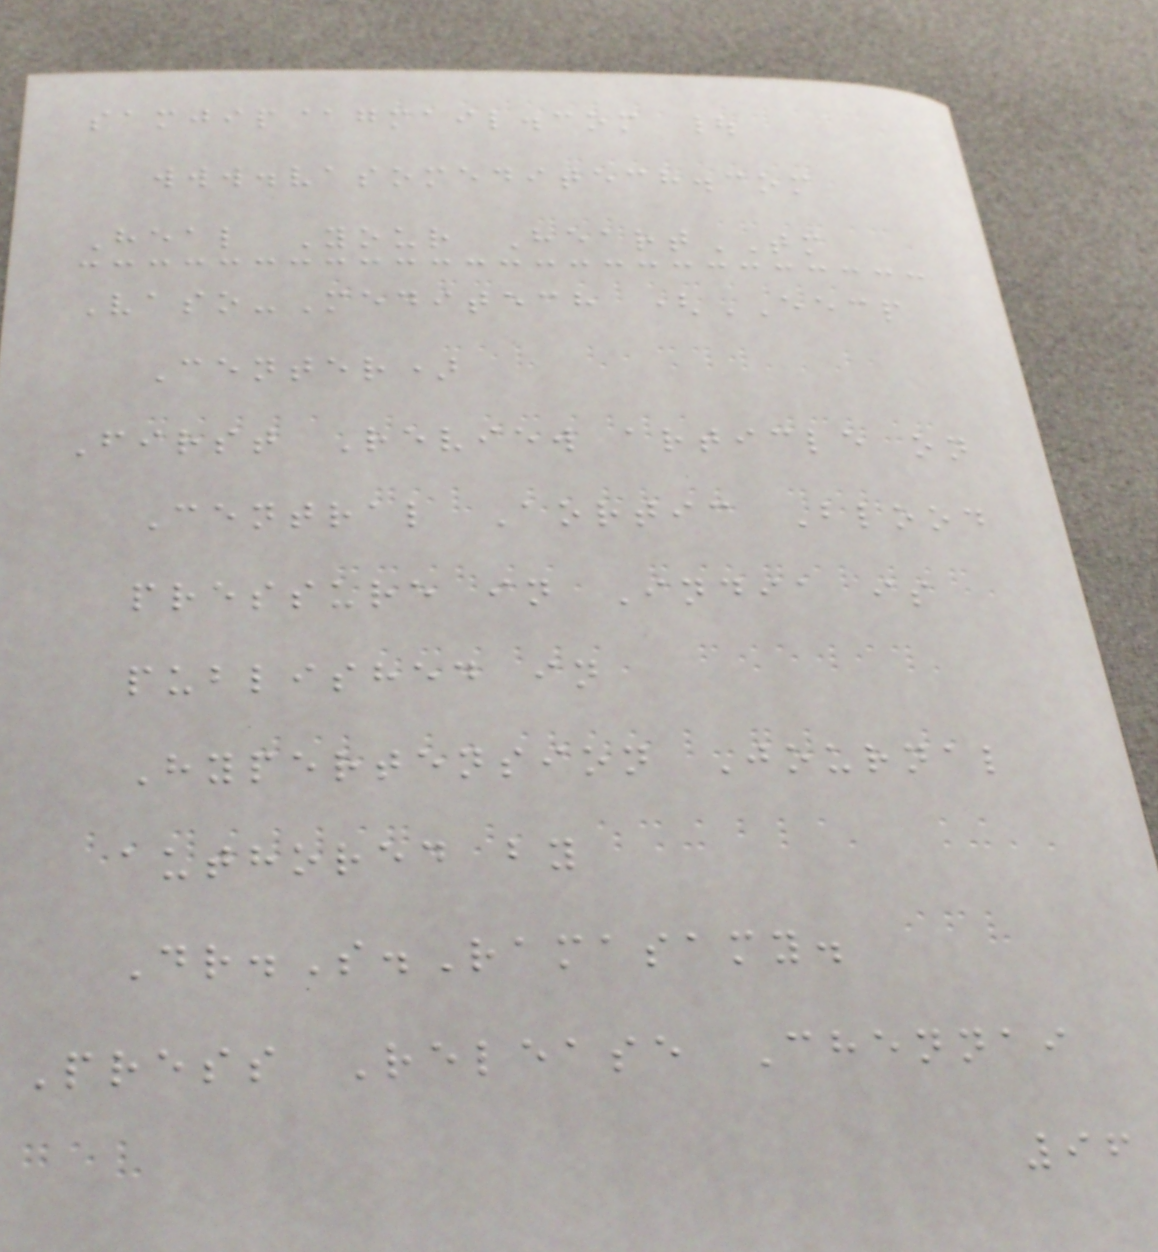samjip@gmail.com |
www.vasomeditech.com
Heal Your HeartTM
Vaso-Meditech (EECP
Center)
First Review article on
Central Aortic Blood
pressure in India is
published in
Hypertension Journal
authored by
Dr.S.Ramasamy.
Press Release Chennai
96
